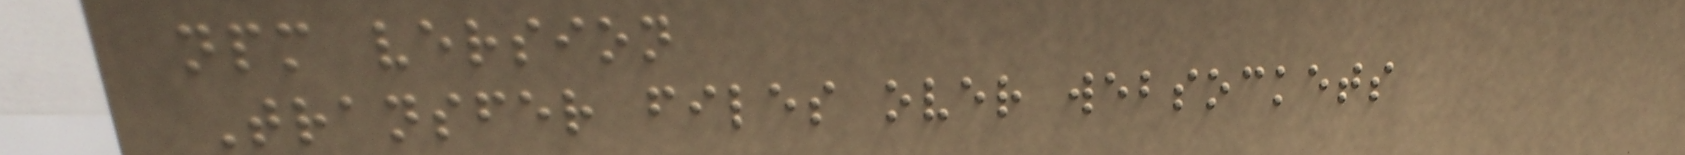npm version
Transfer files over websockets
